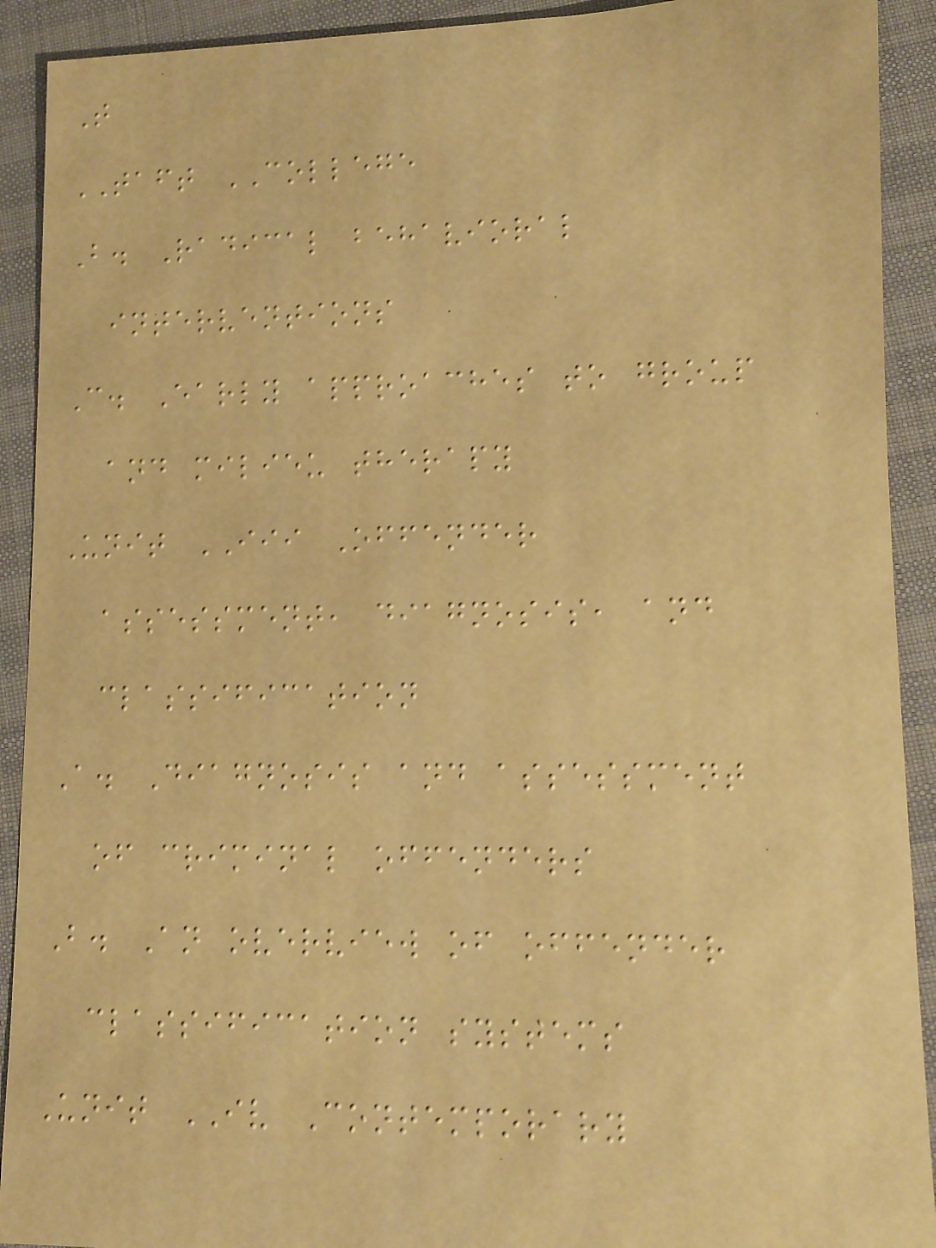T
TAFT COLLEGE
B. Radical behavioral
interventions
C. Early approaches to group
and milieu therapy
Unit III Offender
assessment, diagnosis, and
classification
A. Diagnosis and assessment
of criminal offenders
B. An overview of offender
classification systems
Unit IV Contemporary
